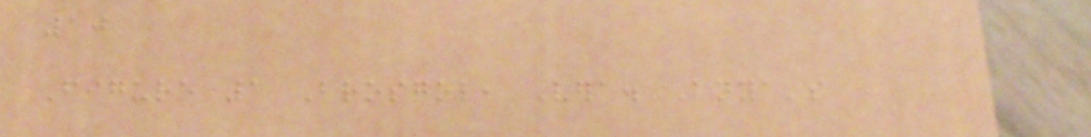10
Figure 1 Brosgol, Vera. Anya's
